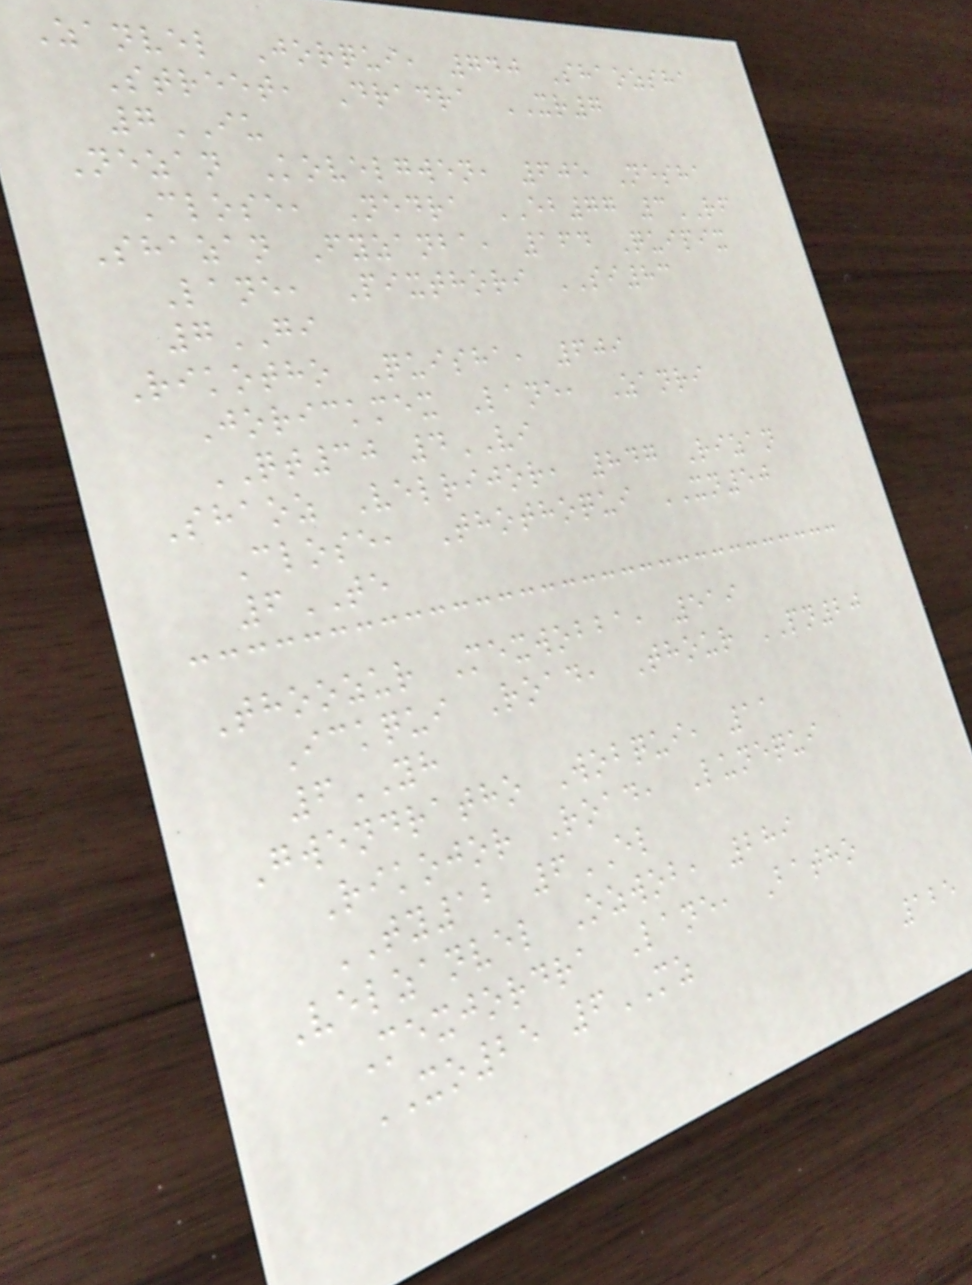Zanvel Jorqui, 740 Shaozsha
Street, Dradra XR7
7IU
Nezan Kovelgwen, 605 Nesha
Close, Nedra EB77 3RF
Shazan Fyzanba, 164 Quipix
Lane, Pixthori SI83
7GI
Rikotho Quisha, 609
Jorickmex Lane, Zanri
QT30 4VI
Shaoz Velrijor, 847 Rizan
Close, Thothoqui XN50
6TE
Thoozur Mexwobba, 519
Ickqui Road, Thour PN20
6YH
Gwendratho Wobqui, 11
Rikojor Road, Lunequi
TY12 6EL
Velzanvel Ozwob, 289
Mexjordra Lane, Batho
XO25 6MZ
125
